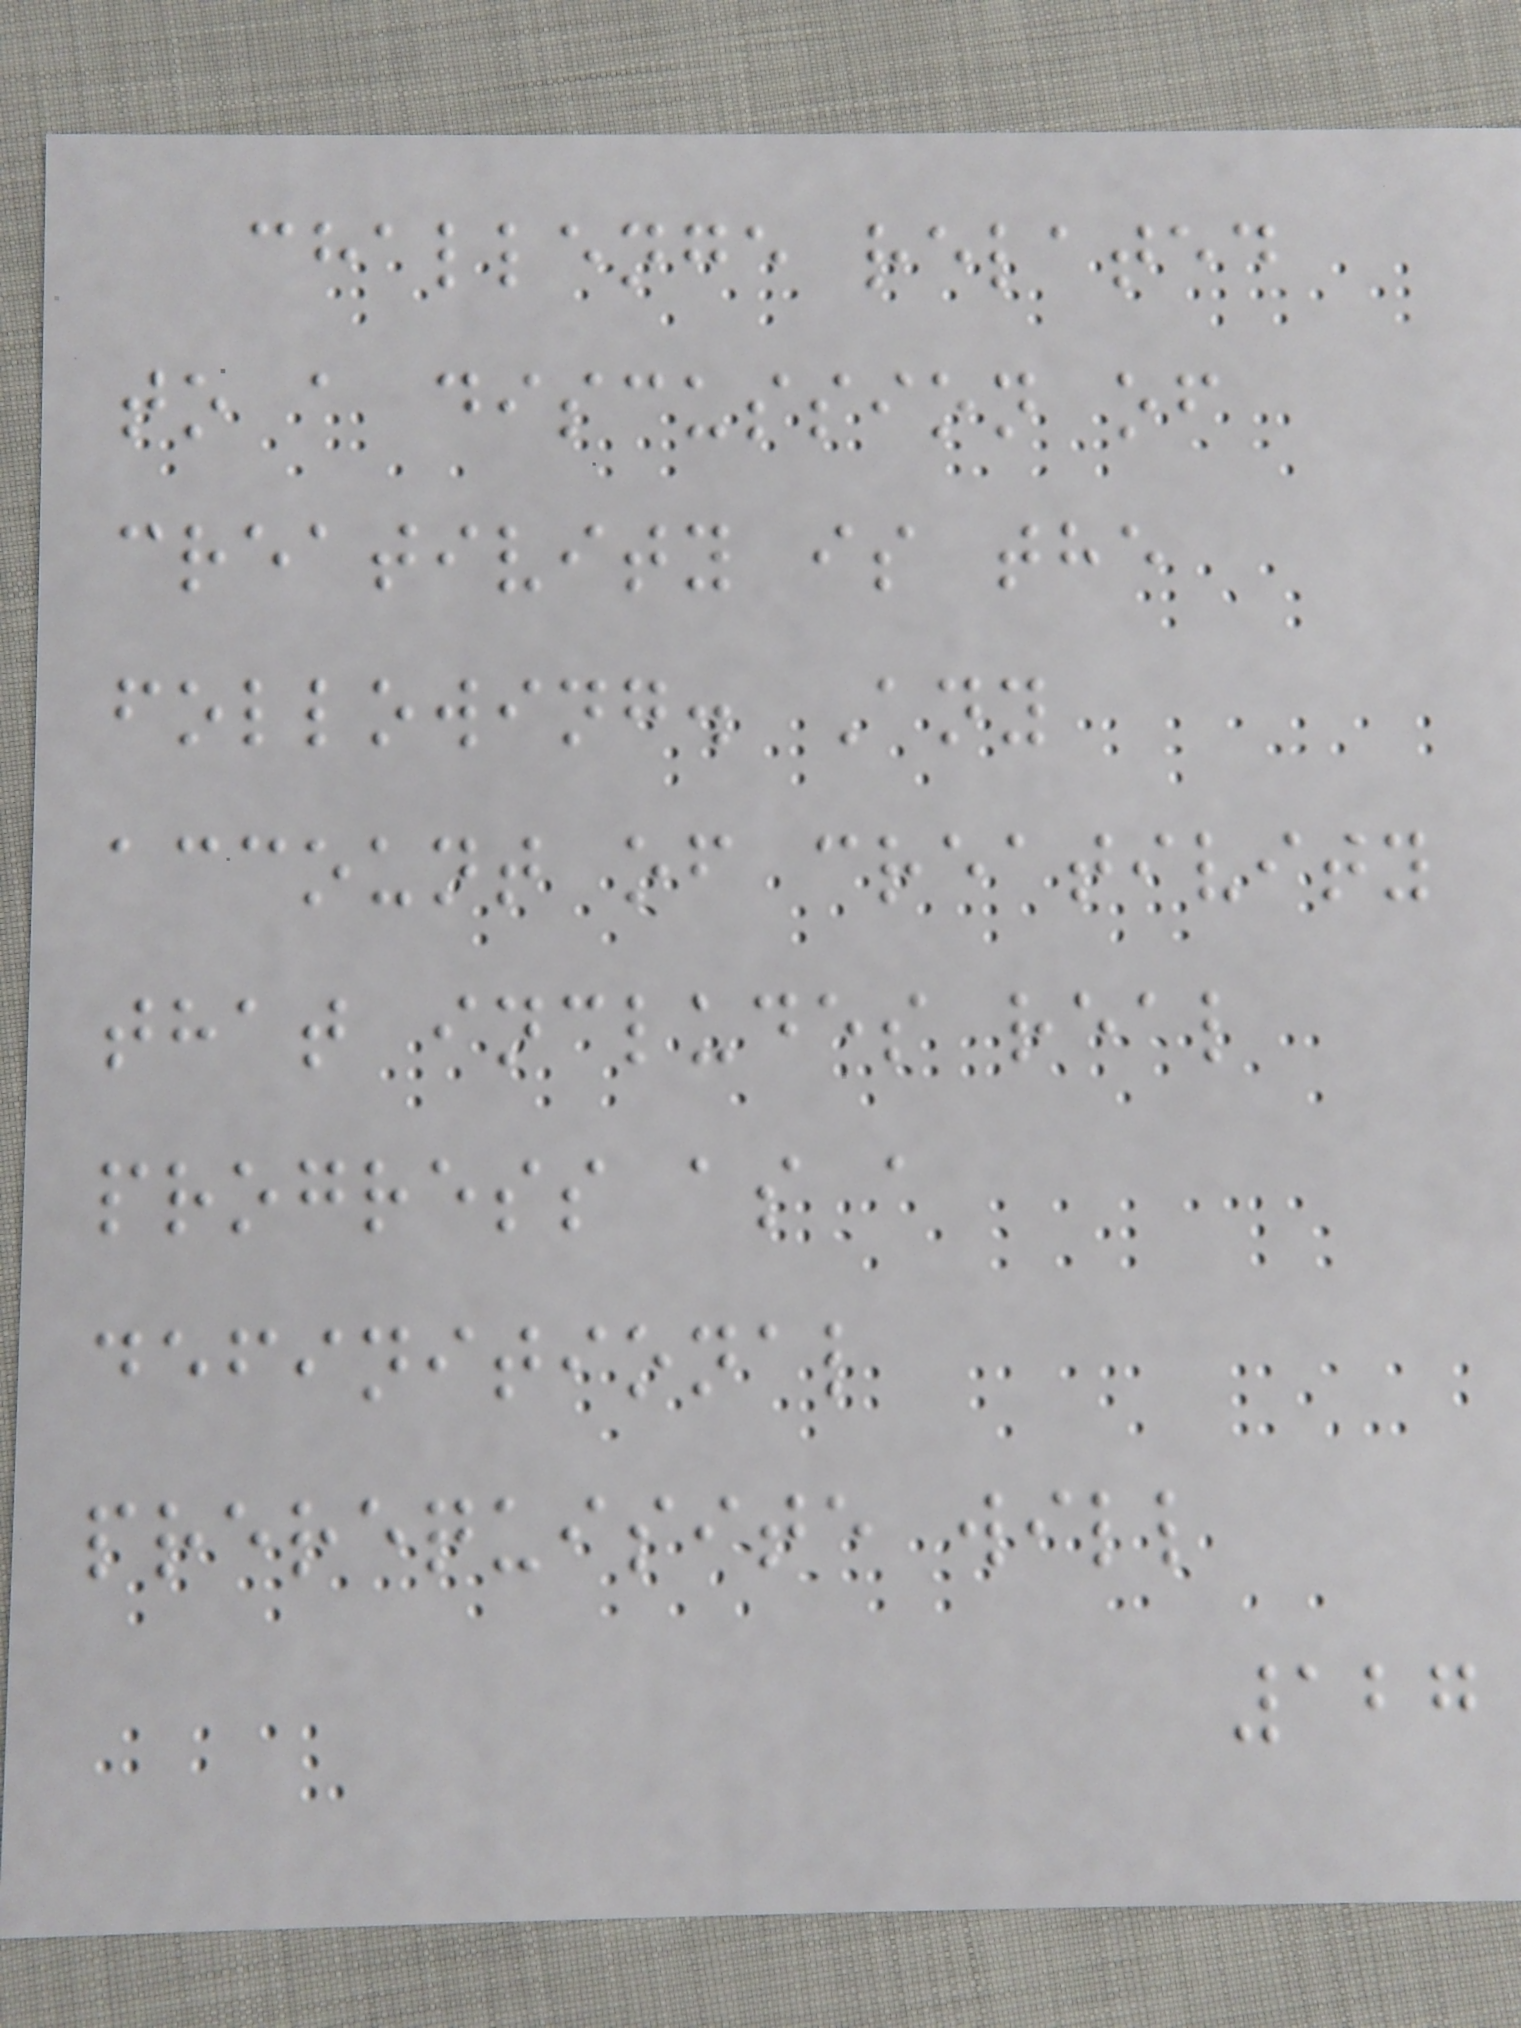challenge related
to a discussion of
creativity is the
following. Any
account of creativity
that includes real
progress as a
definitional
prerequisite will
127
